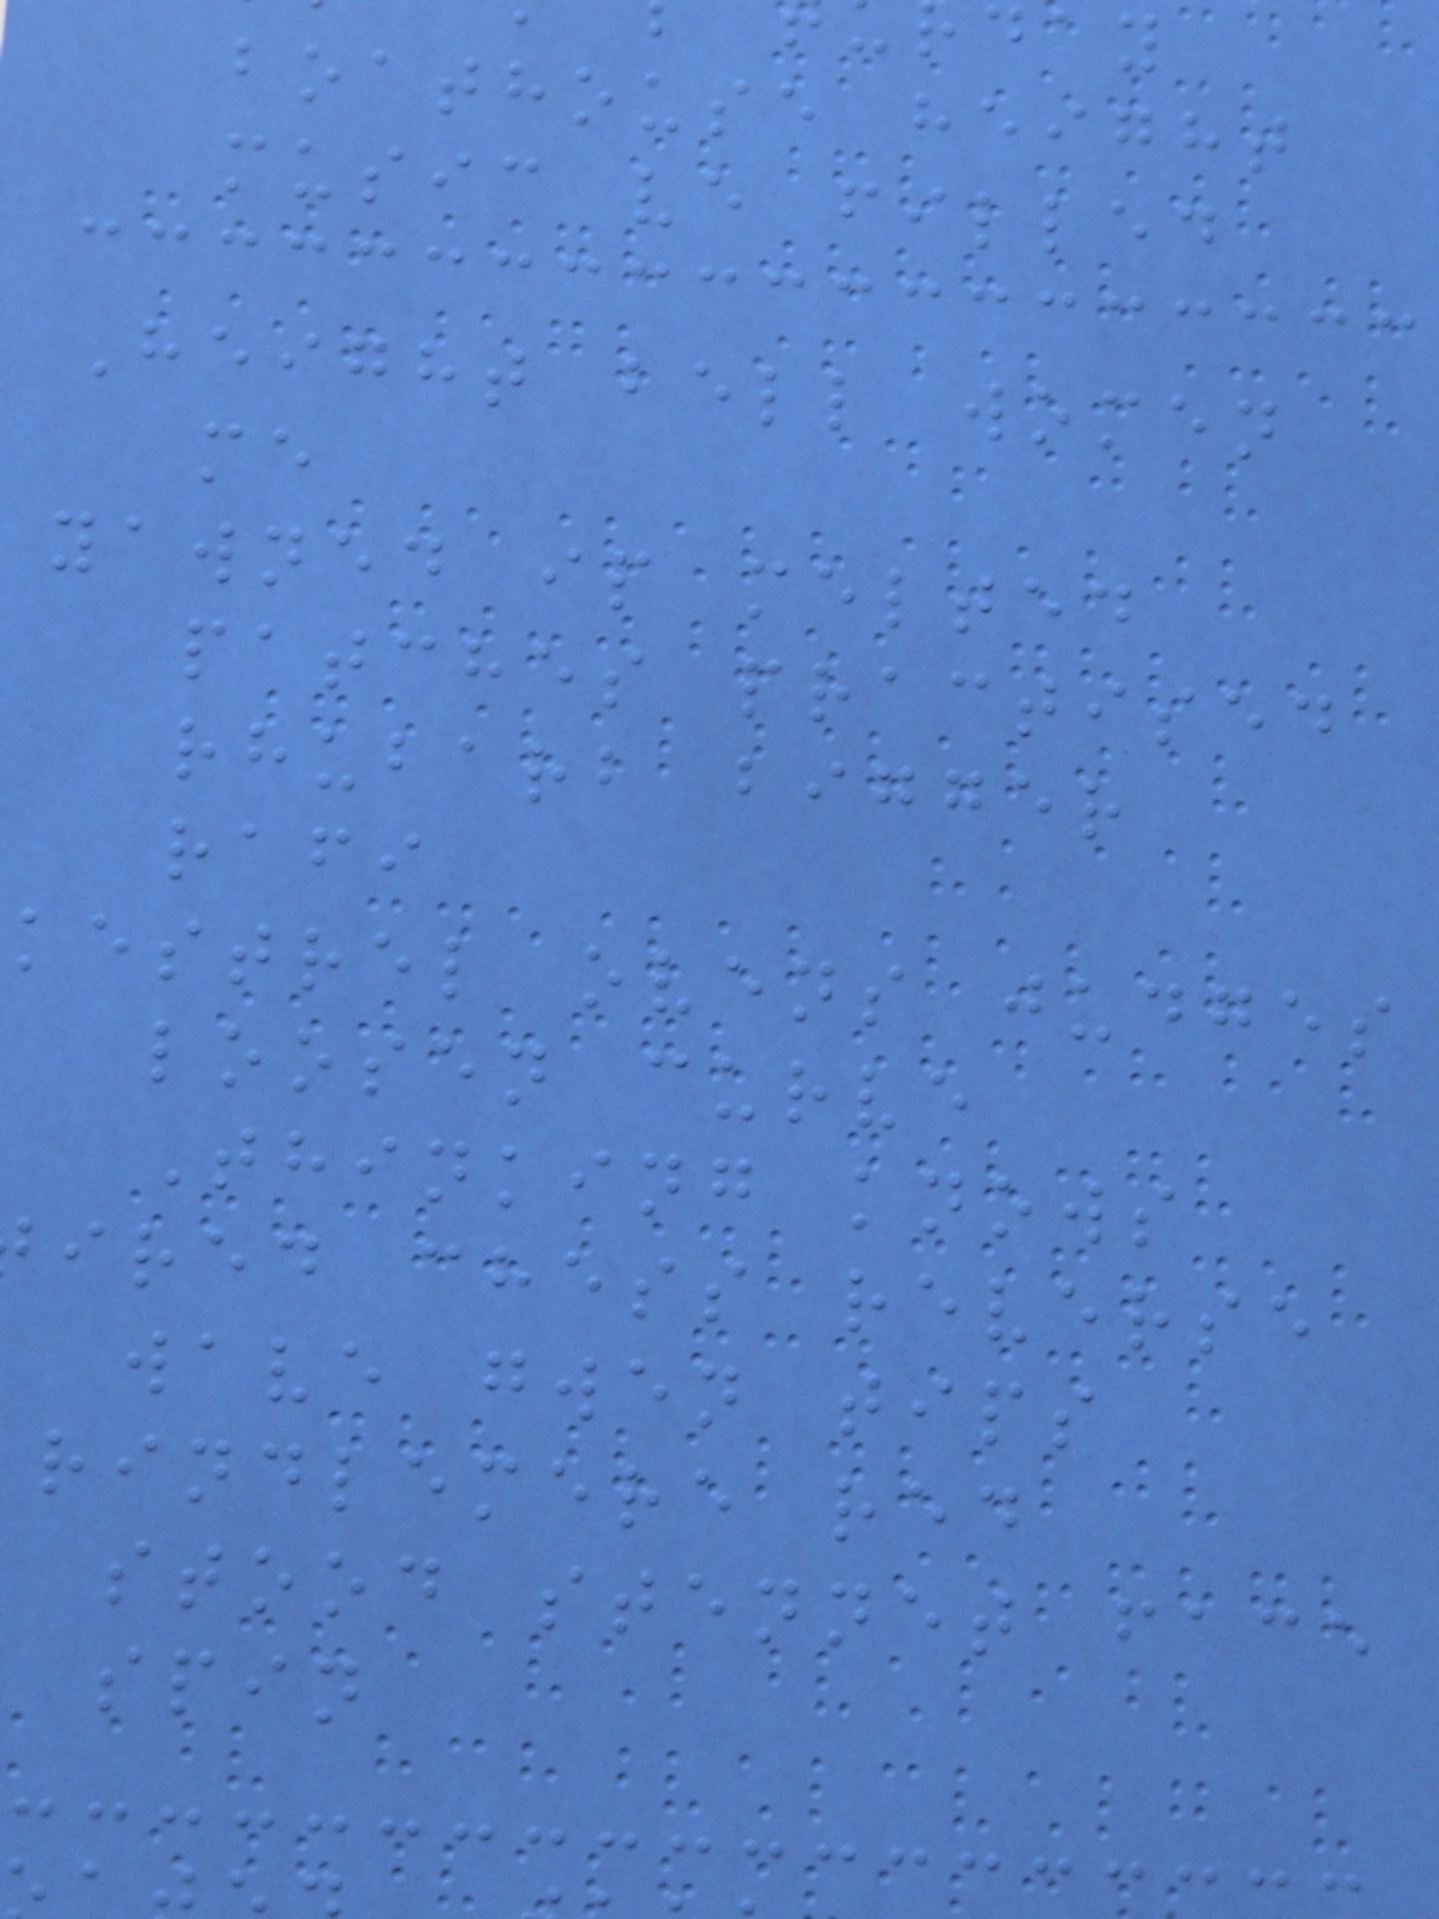boathouse height
music ve filled
Height bell women
me
yawned ip melted
patches practised
rhubarb bigger
rafi
kestrel ovens judges
loosen curve
Thinking knows
ired chess reverse
wave gwen tips
rindlemere red
stood stennet face
spin
